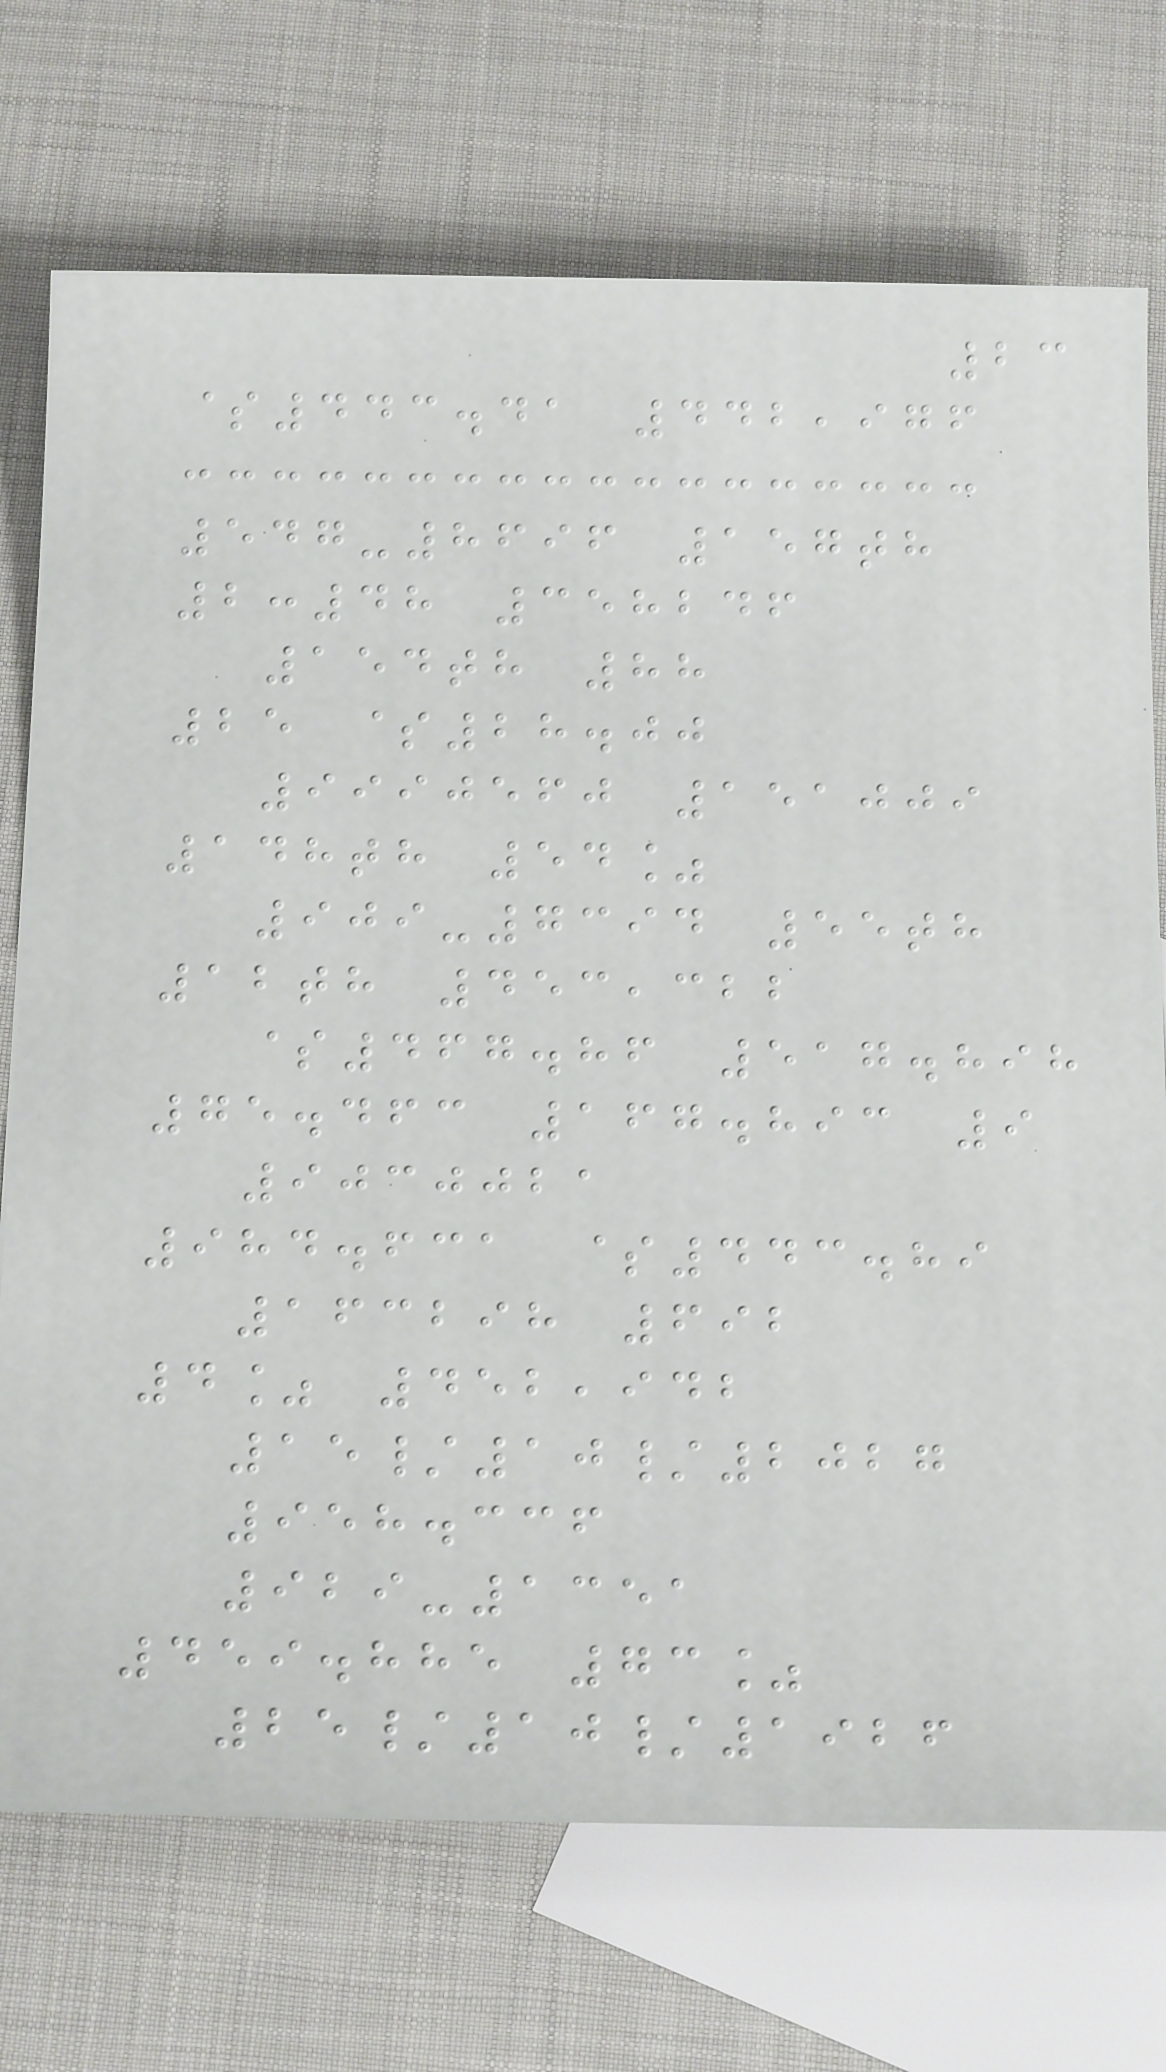23
$443.41 442,976
547-8696 157th
2:48 358246
154th 88
25 $28.00
9990560 151009
148th 54%
909-7394 55th
12th 453,322
$467.86 517.898
75.463 167.893 9
9030021
984.631 $443.89
163298 692
4% 452,942
15/10/2027
958.336
929-1351
459.885 73%
25/10/1926
